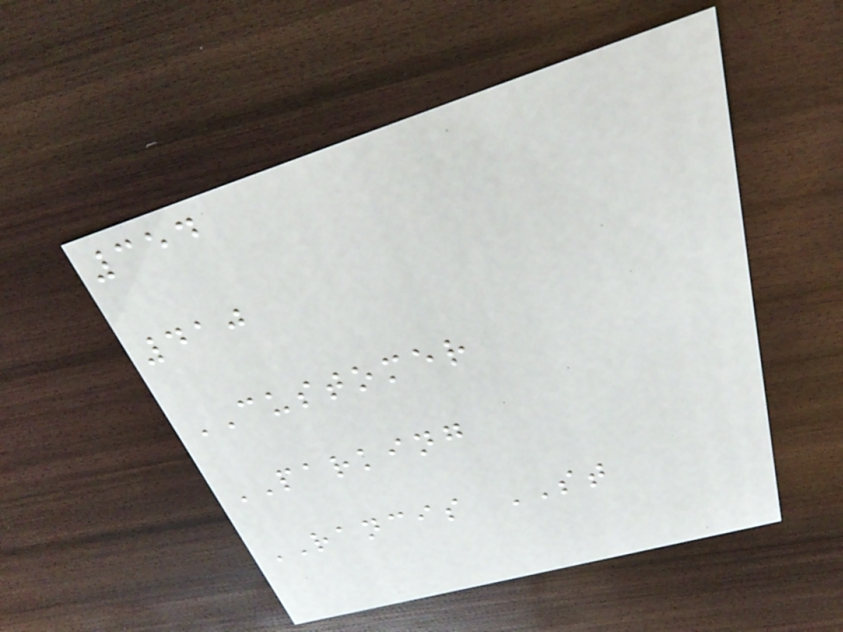354
410
CUSTOMER
PARKING
RANCIS ST
